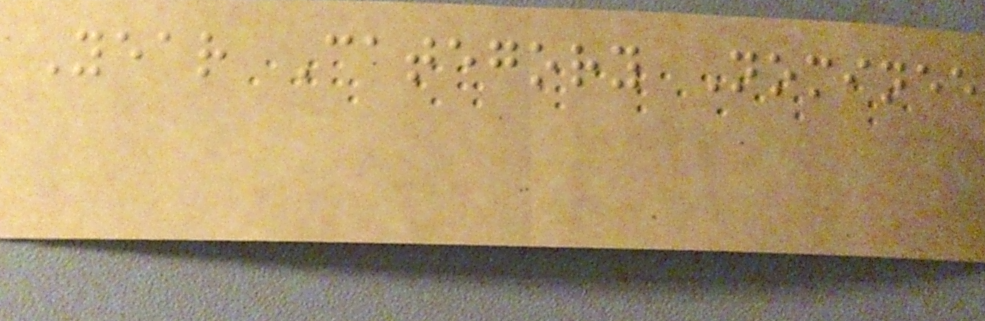Year Category Nominee
